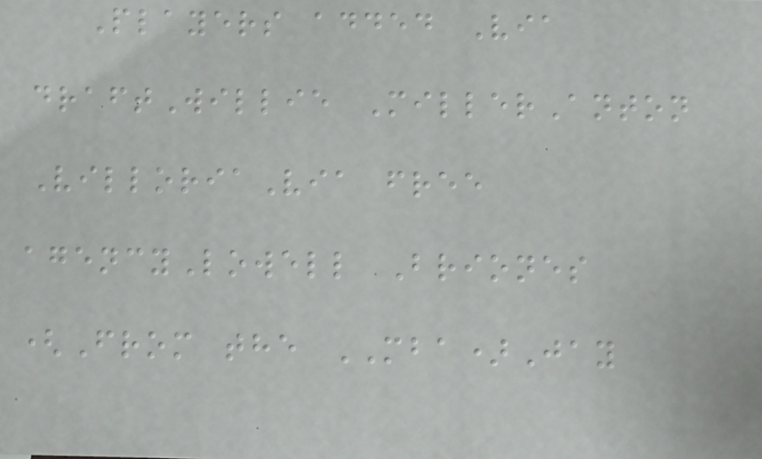Players added Via
draftWillie MillerAnton
VilloriaVia free
agencyLowell Briones
(From the MBA)Jay
